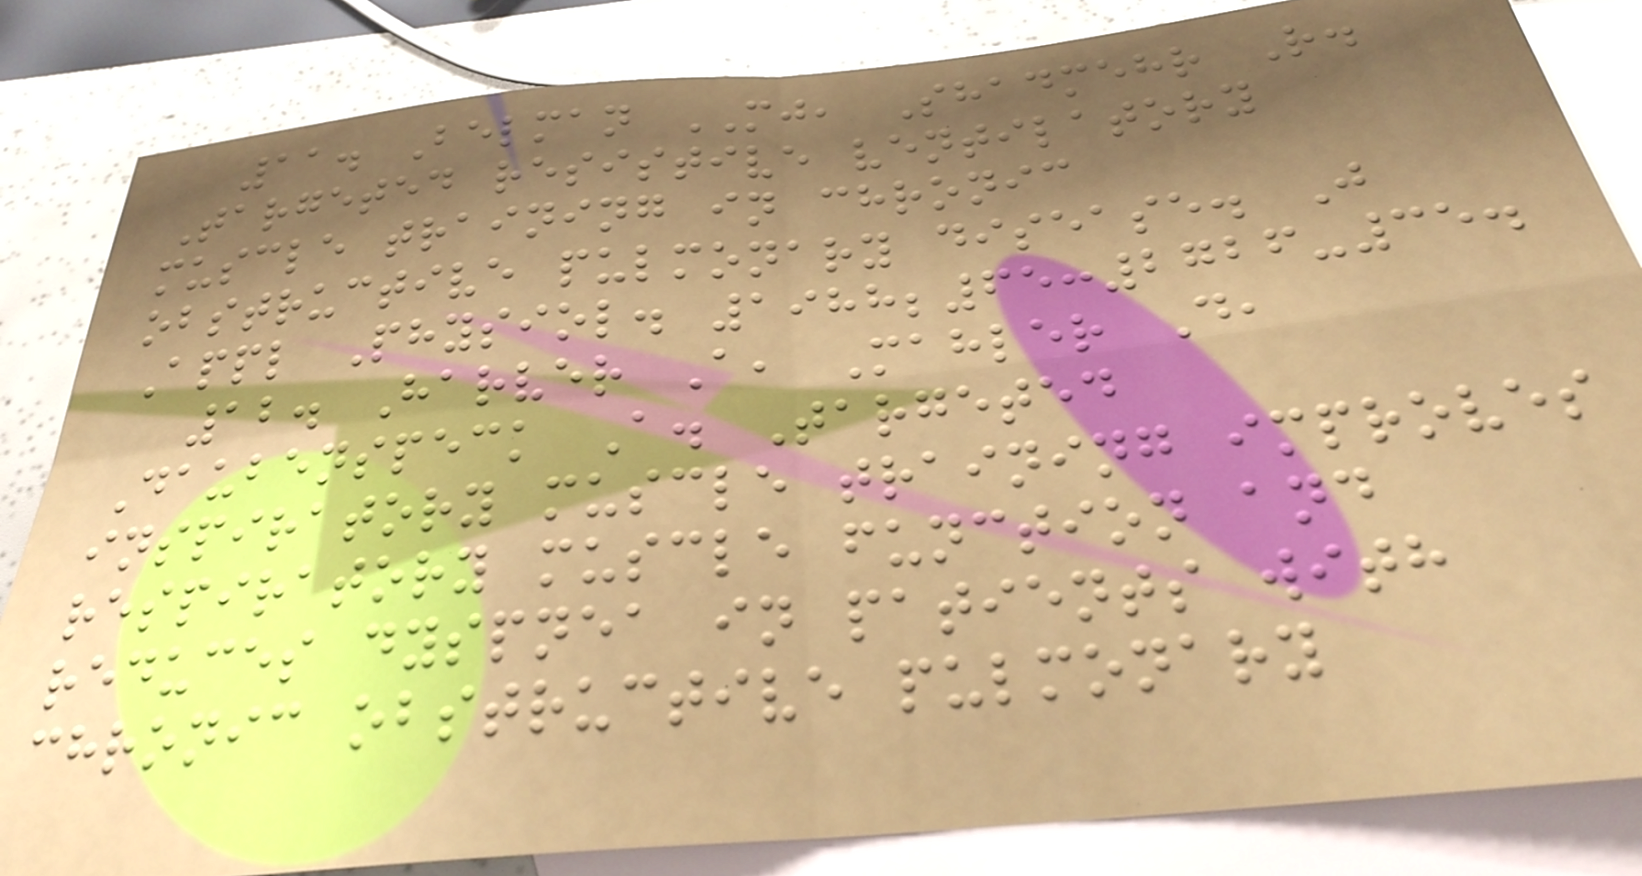11. Belman MJ, Shadmehr R.
Targeted resistive ventilatory
muscle training in chronic
obstructive pulmonary disease. J
Appl Physiol. 1988;65:2726-35.
12. Harver A, Mahler D,
Daubenspeck A. Targeted
inspiratory muscle training improves
respiratory muscle function and
reduces dyspnea in patients with
chronic obstructive pulmonary
